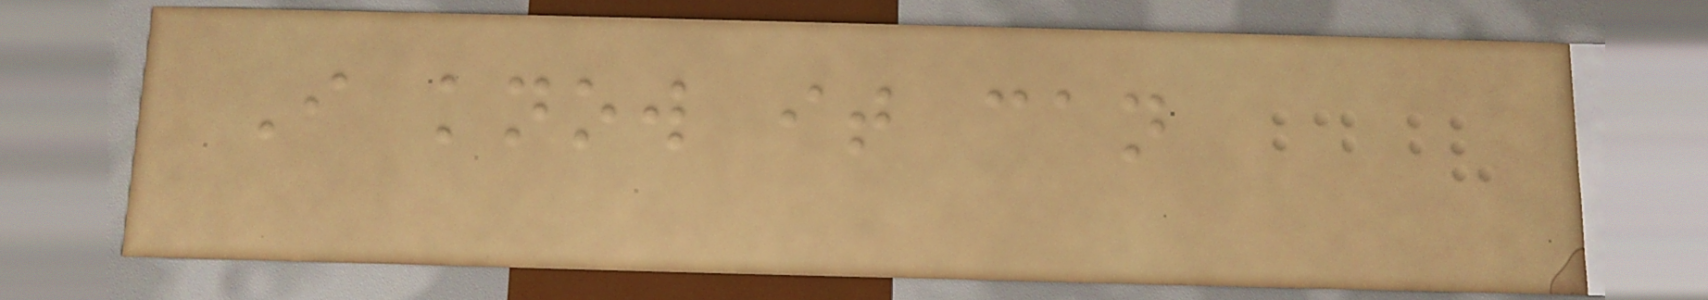I know it can
